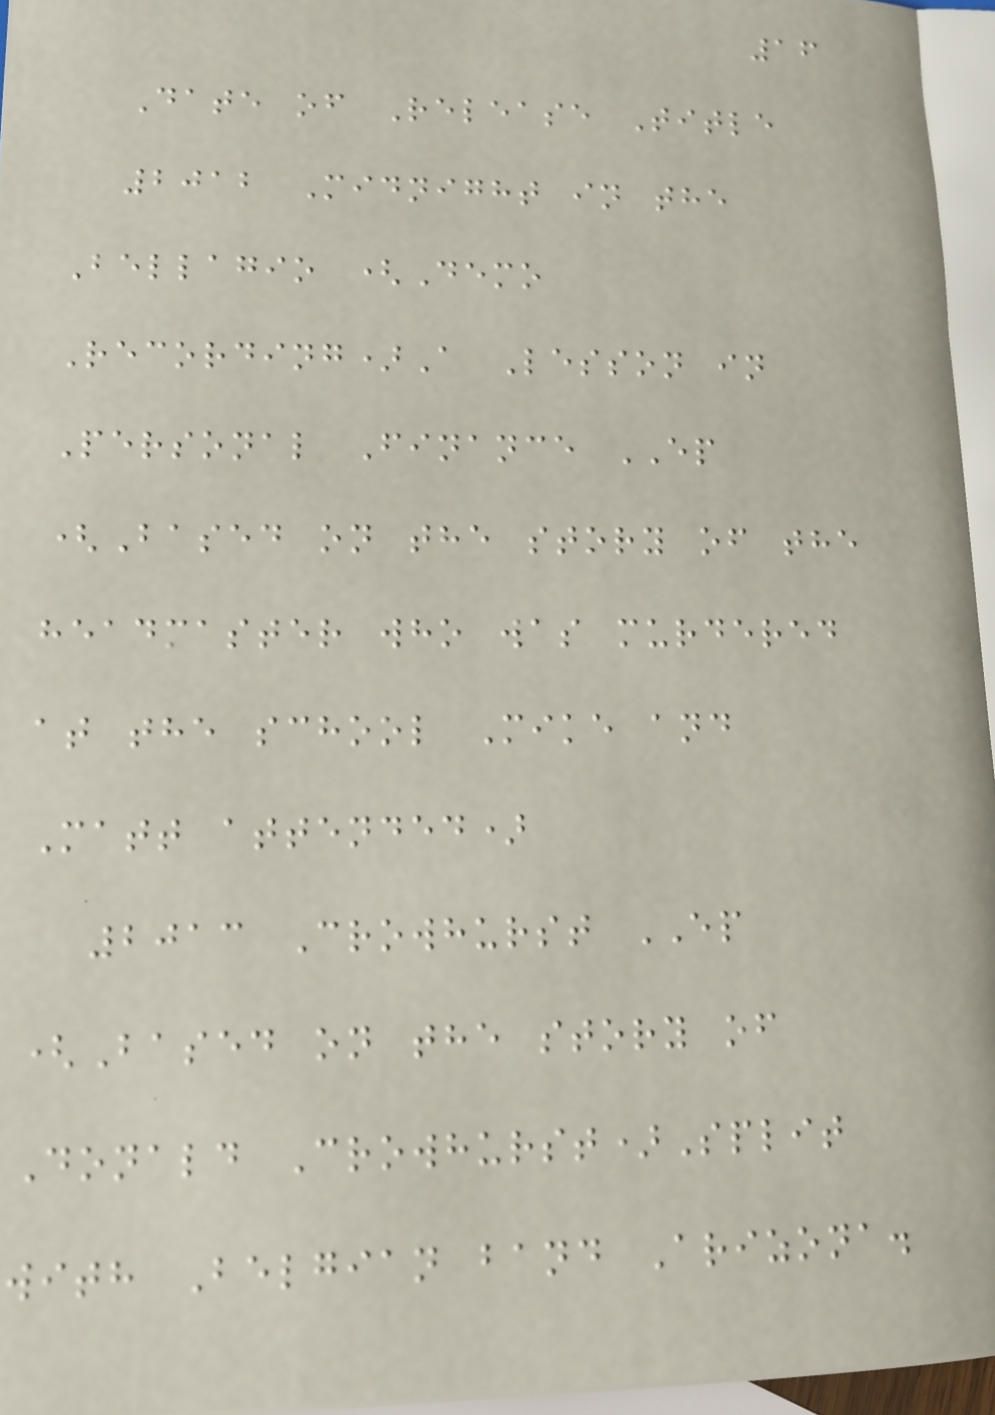16
Date of Release Title
2012 Midnight in the
Bellagio (Demo
Recording)A Lesson in
Personal Finance EP
(Based on the story of the
headmaster who was murdered
at the school Mike and
Matt attended)
2013 Crowhurst EP
(Based on the story of
Donald Crowhurst)Split
with Belgian band Arizona.
